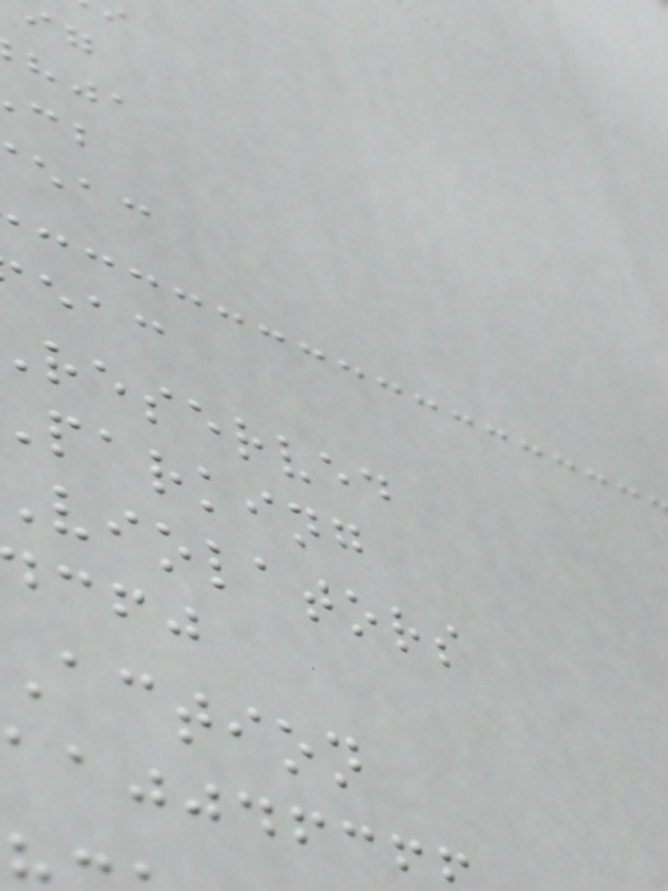reserved
parking
violators
action
